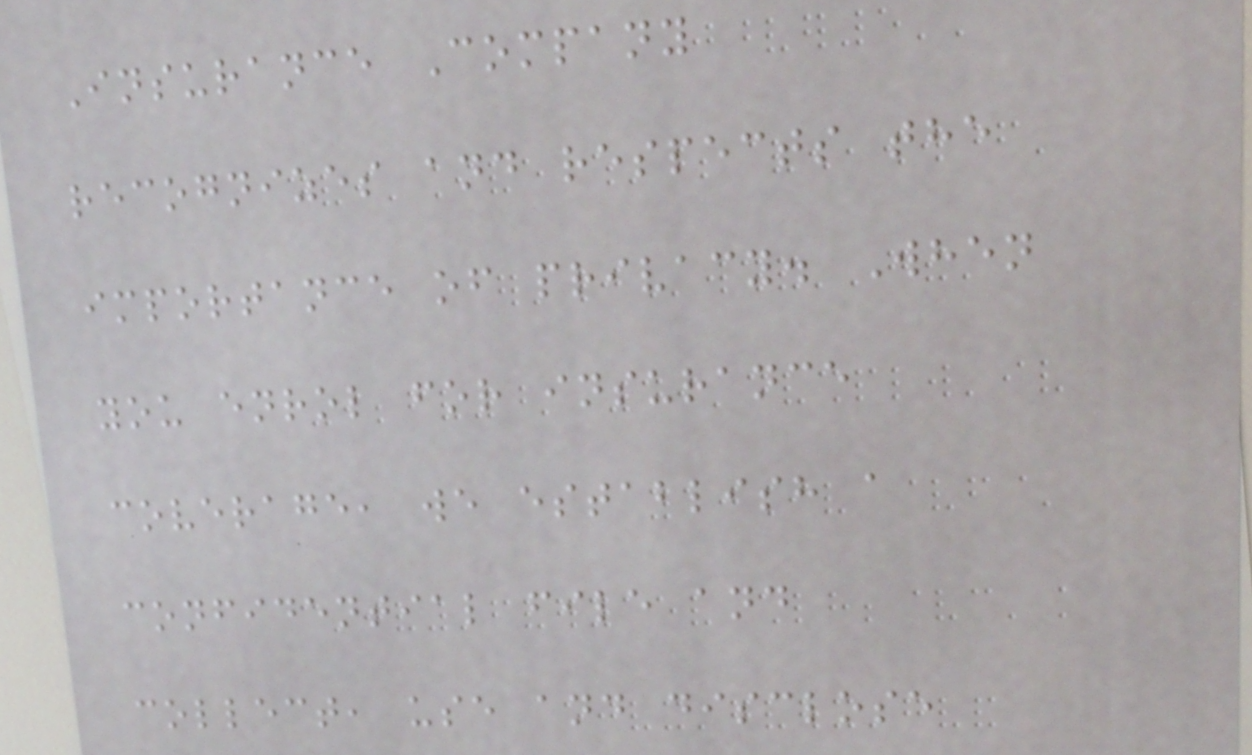Insurance Company
recognizes and respects the
importance of privacy. When
you enrol for insurance
coverage, we establish a
confidential file and
collect, use and disclose
